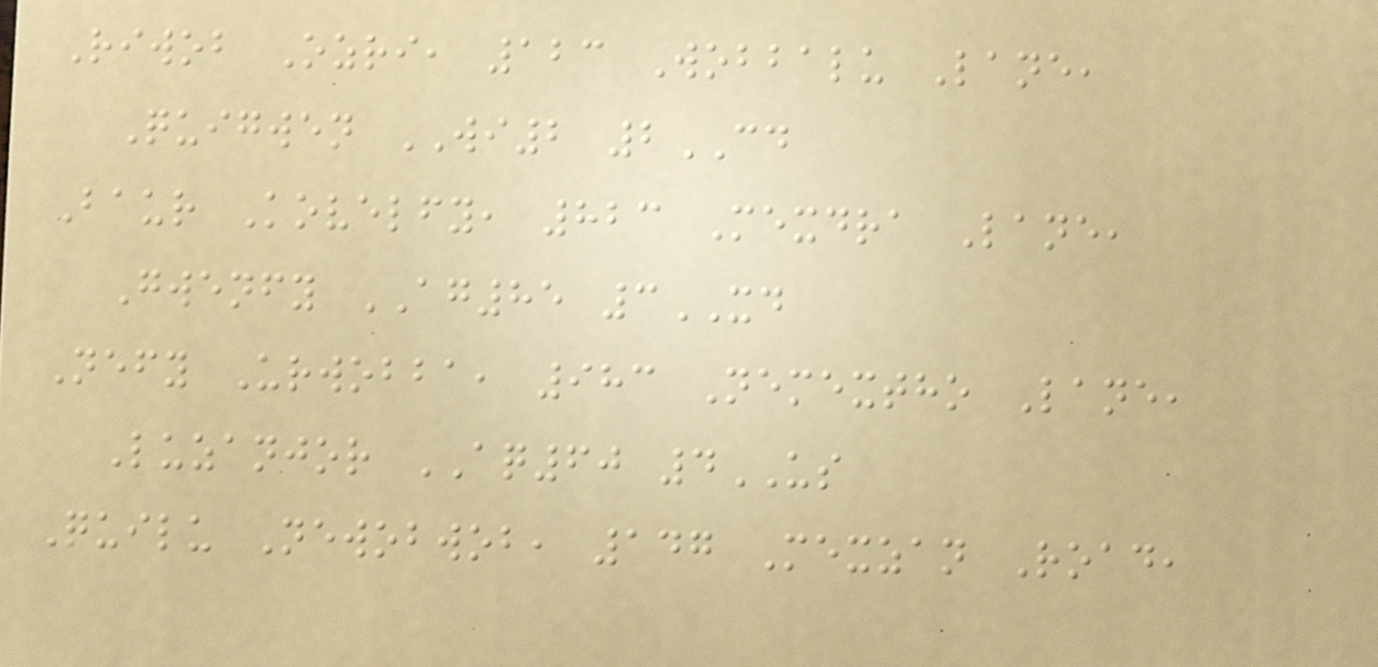Riwob Ozri, 123 Wobbalu Lane,
Quigwen WI2 2CD
Baur Kovelfy, 823 Mexdra Lane,
Gwenfy AG85 3XD
Nefy Urwobba, 983 Nemextho Lane,
Luzanjor AQ60 4US
Quilu Newobwob, 147 Mexzan Road,
